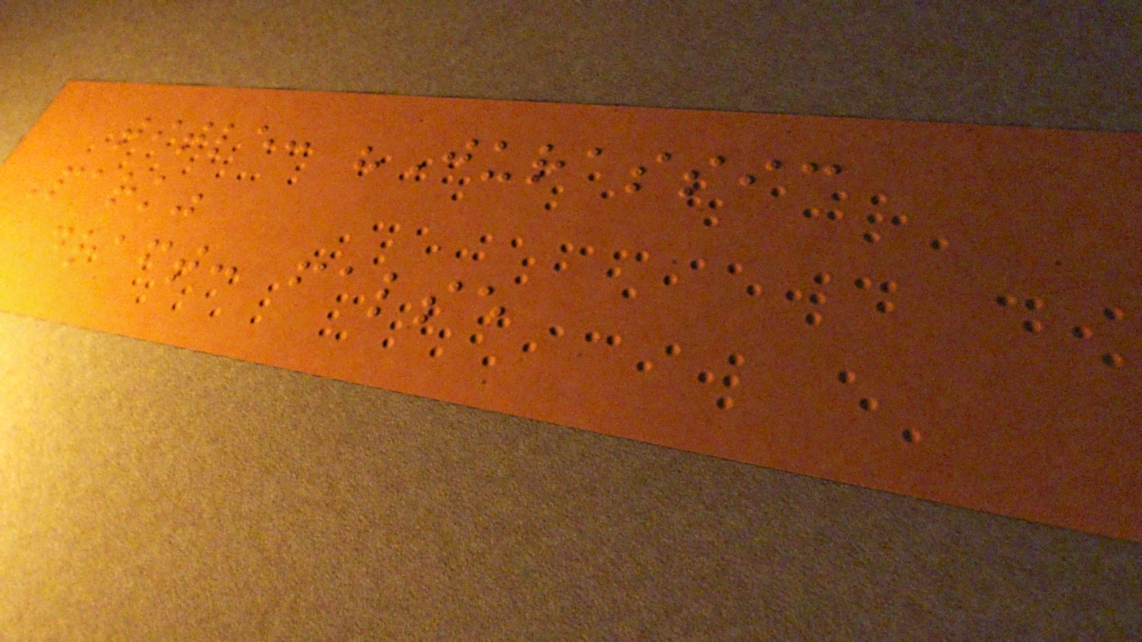title: "Jurassic
Park"
draft: false
